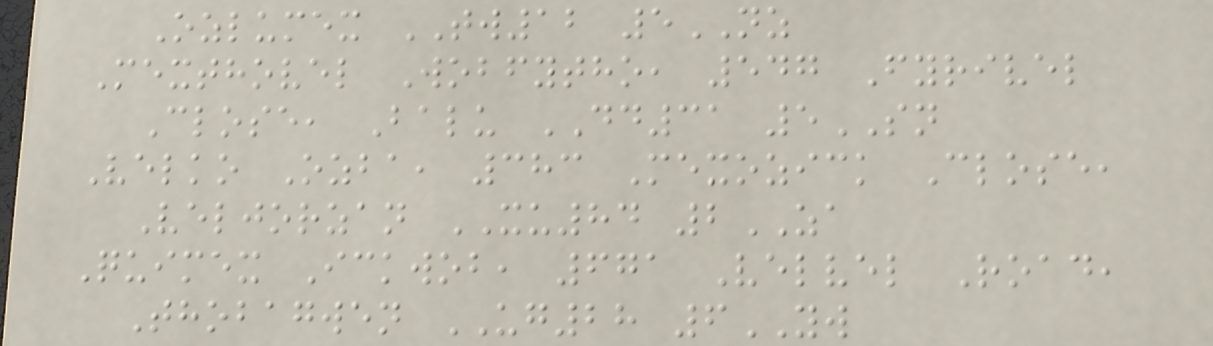Ozlumex TW12 5NZ
Mexthovel Wobfytho, 547 Fyrivel
Close, Balu DD31 5SN
Velko Ozba, 383 Mexozick Close,
Veljorzan XU84 2ZA
Quimex Ickwob, 671 Velvel Road,
Thobagwen UG28 6YW
